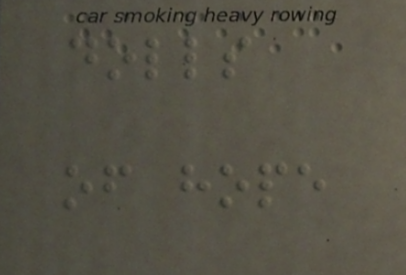dolls
of hope
